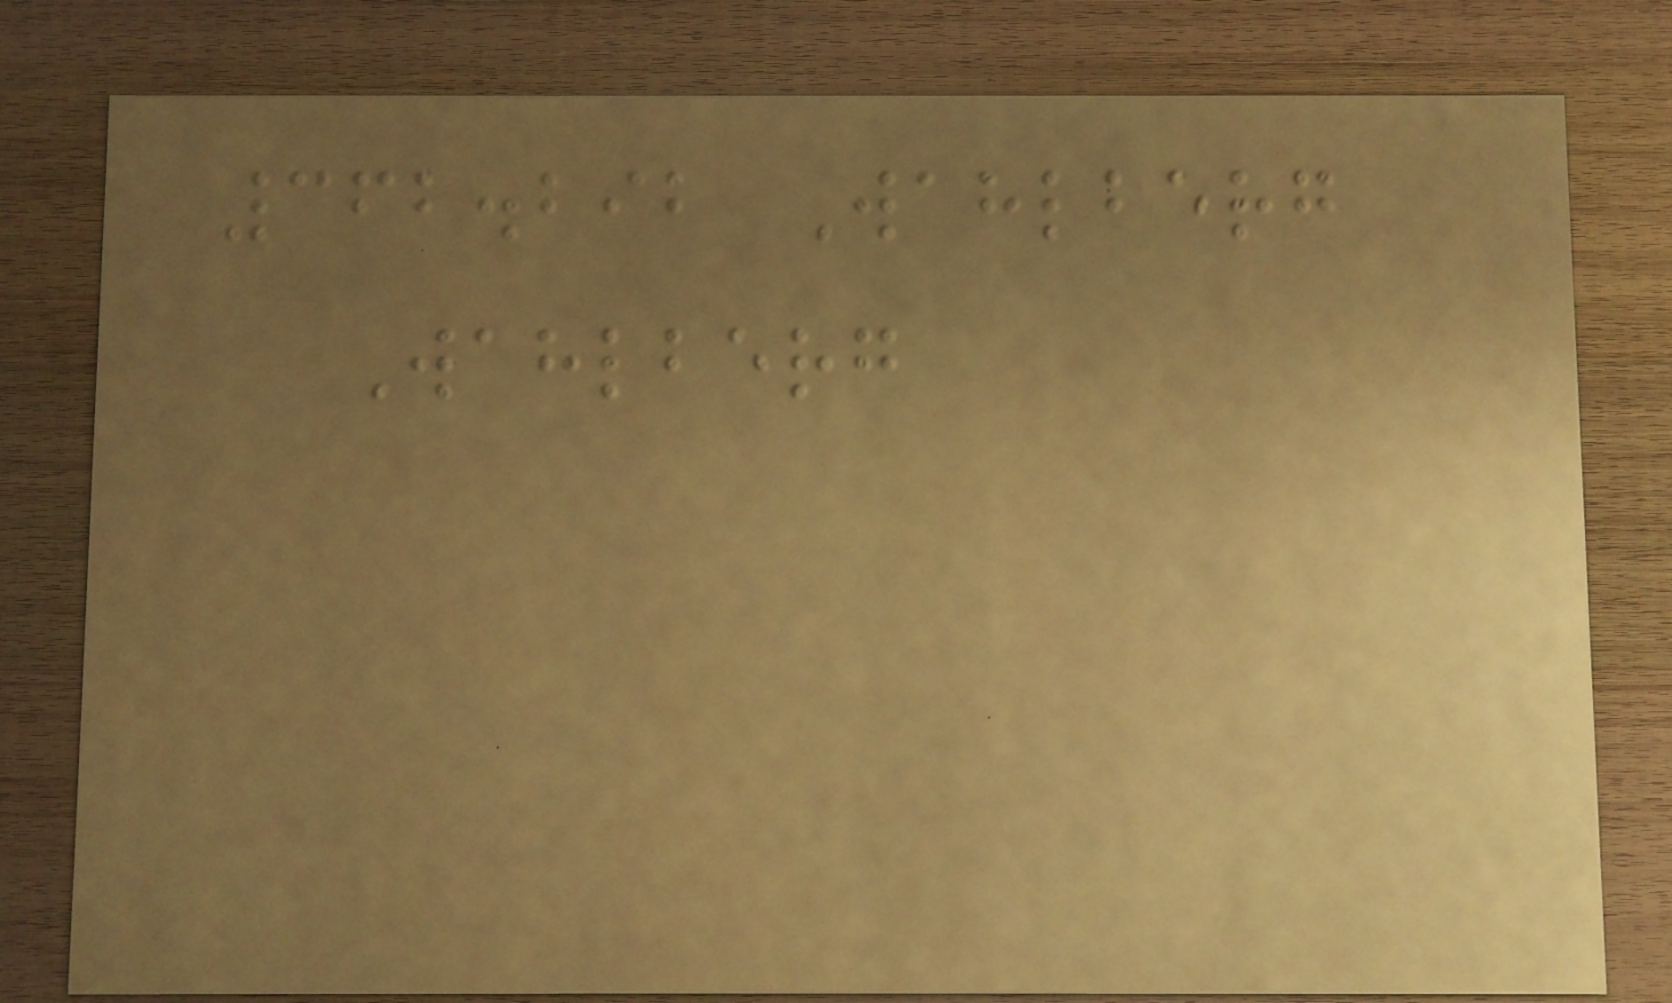362.292 Wahlberg
Wahlberg
